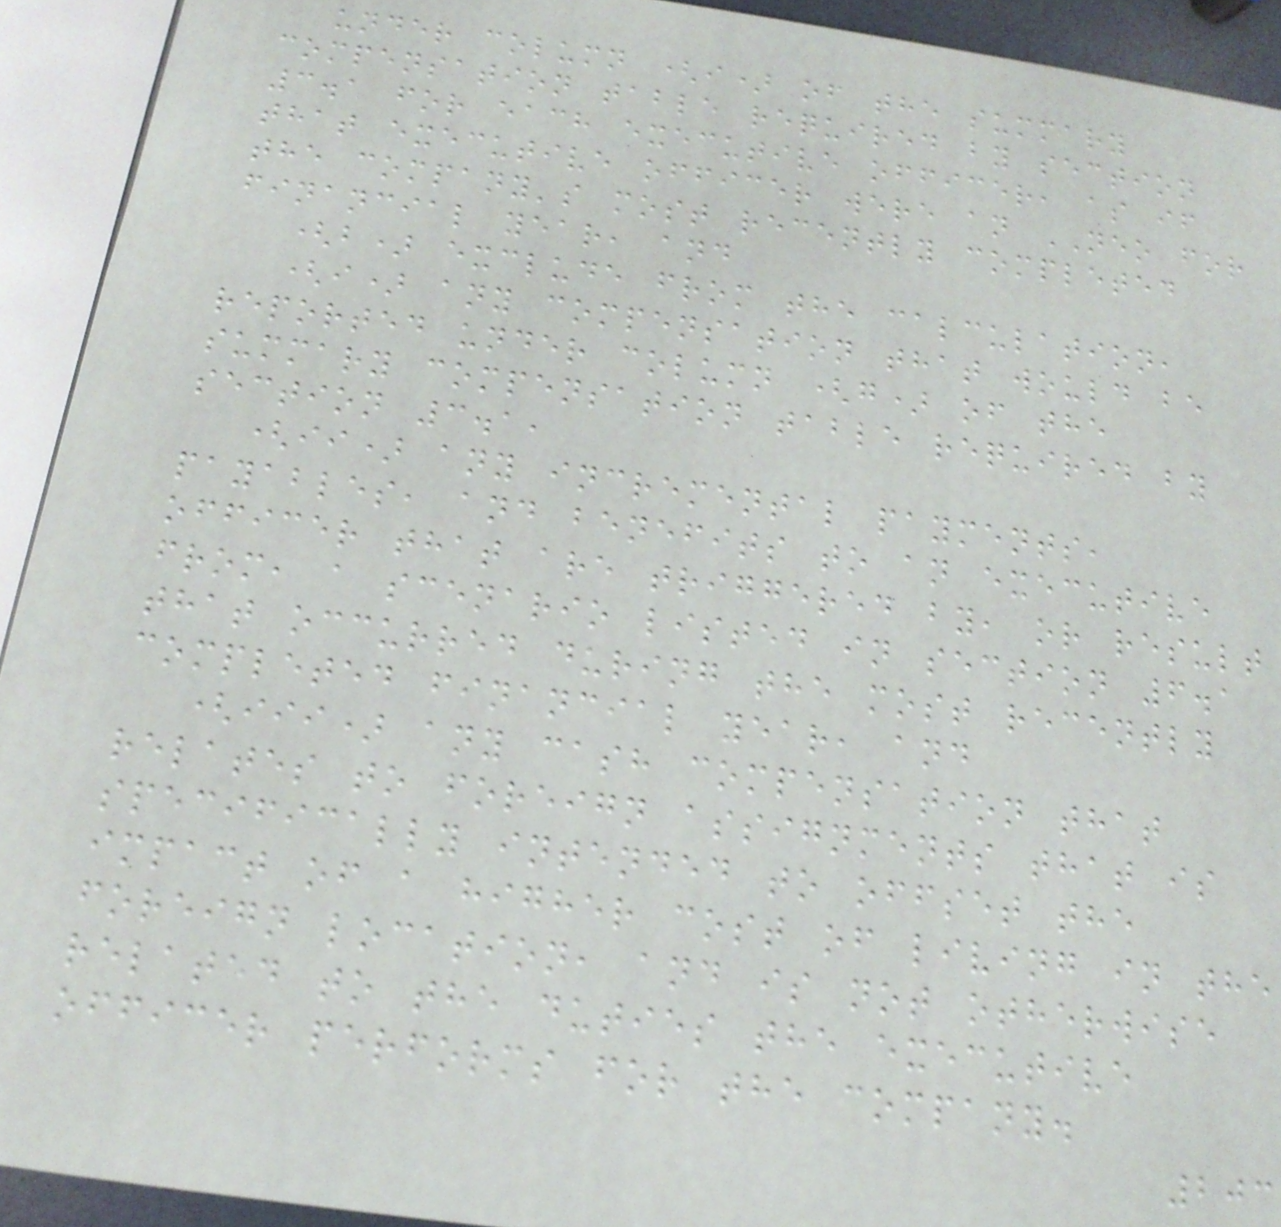under column (i) of the summary
compensation table required by section
3.1 for each executive officer, as if
that executive officer were an NEO for
the company's most recently completed
financial year, and
(b) exclude from the calculation,
(i) any compensation that would be
reported under column (g) of the
summary compensation table required by
section 3.1,
(ii) any incremental payments,
payables, and benefits to an executive
officer that are triggered by, or result
from, a scenario listed in section 6.1
that occurred during the most recently
completed financial year, and
(iii) any cash compensation that
relates to foreign assignments that is
specifically intended to offset the
impact of a higher cost of living in the
foreign location, and is not otherwise
related to the duties the executive
officer performs for the company.
203
